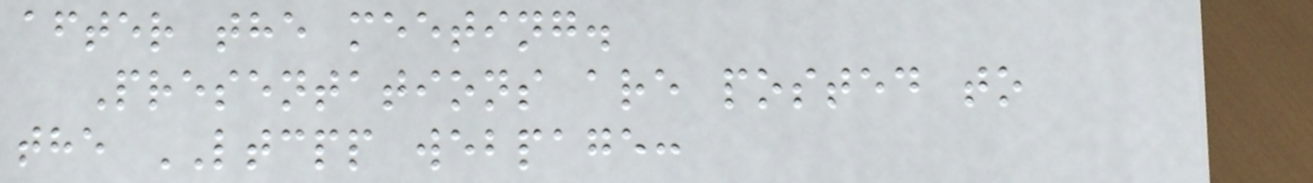after the meeting.
Presentations are posted to
the LTCPP webpage:
